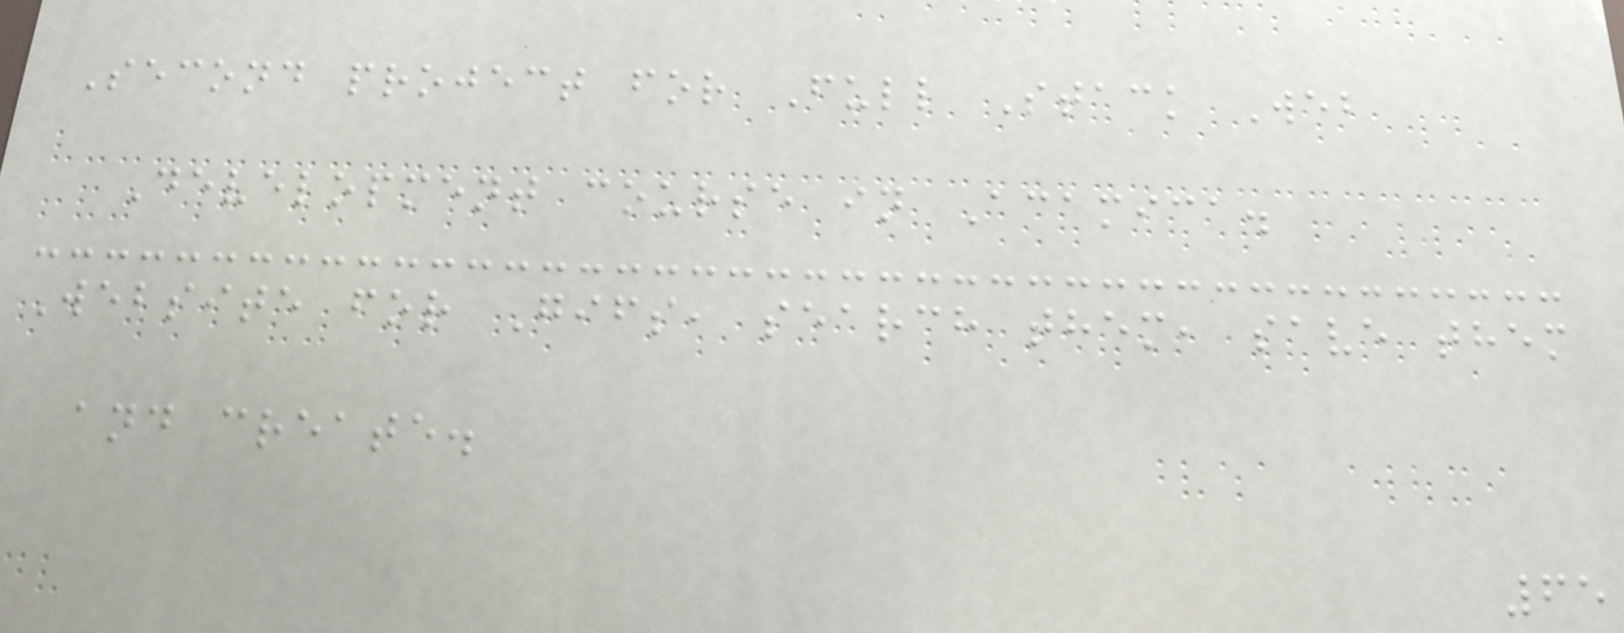Second project for Full Stack Web
Development course in Acamica.
Website for Gifs, search them, save them
and create.
65
